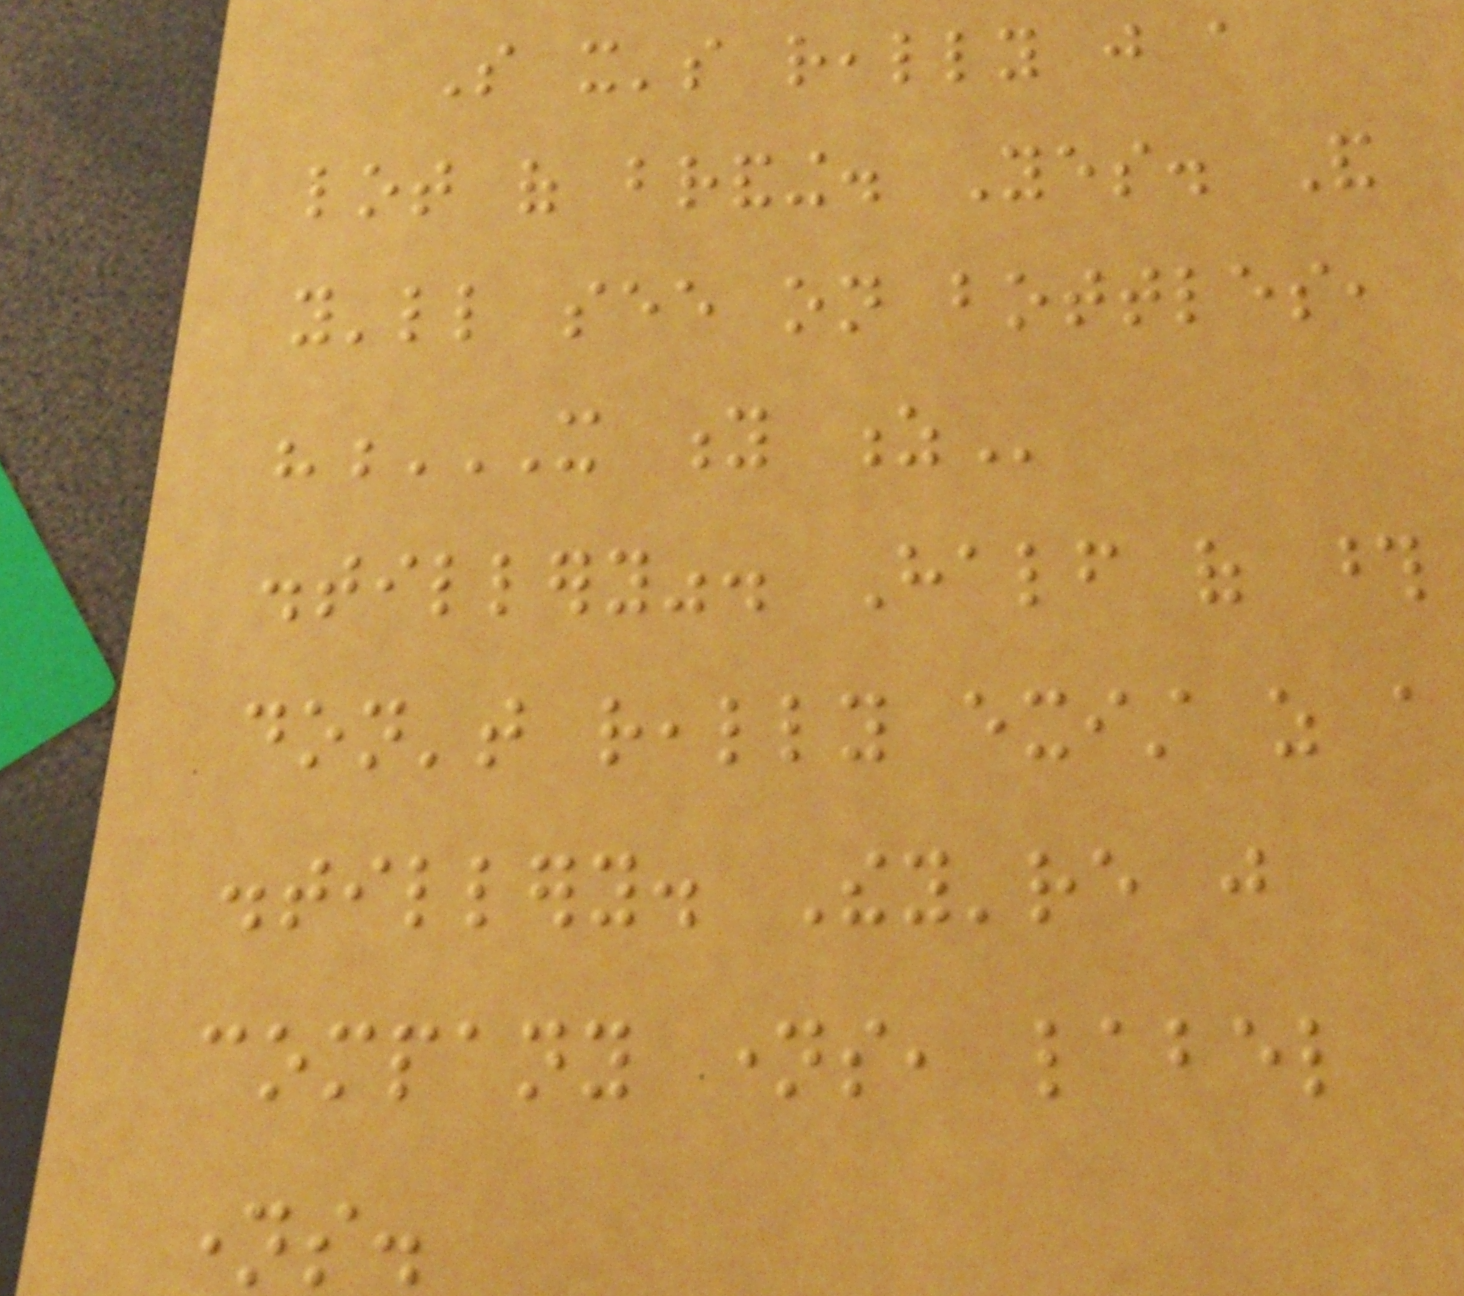So it's really just a
lot of branding. Yes. And
you'll see on bottles,
"X Y Z
distillery". Half of those
don't really exist as a
distillery. They're just
company names, label
names.
